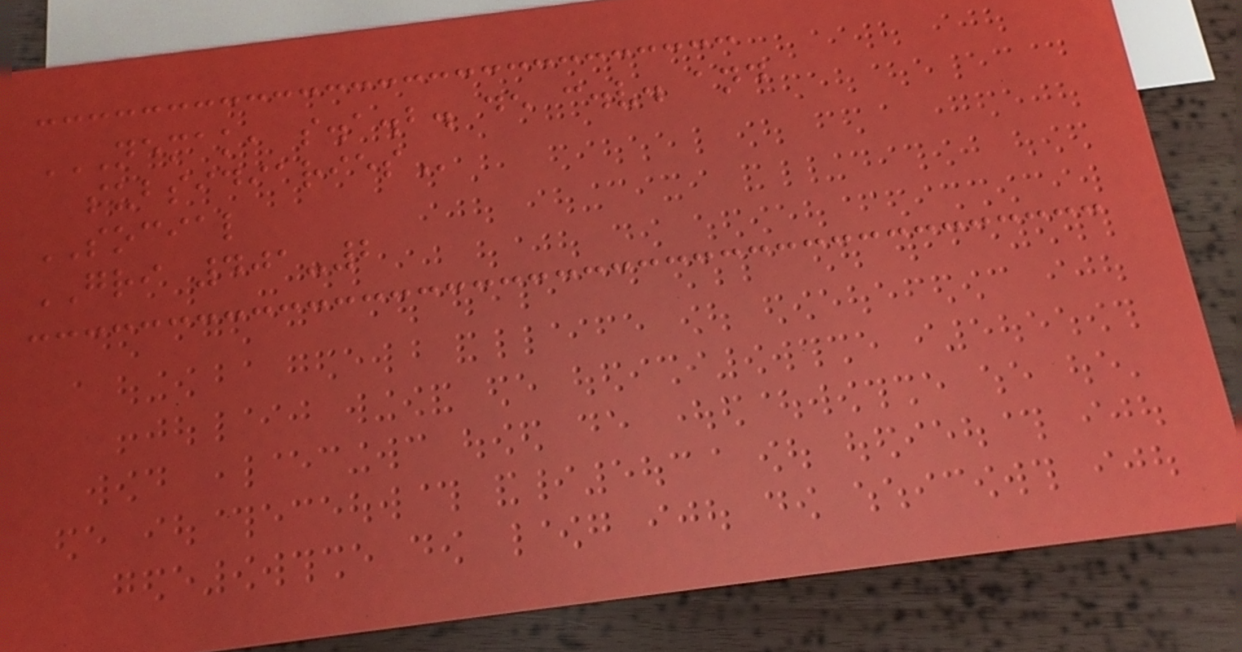NEMAK, S.A.B. DE C.V. AND
SUBSIDIARIES
SOCIAL
GRI 401-2
